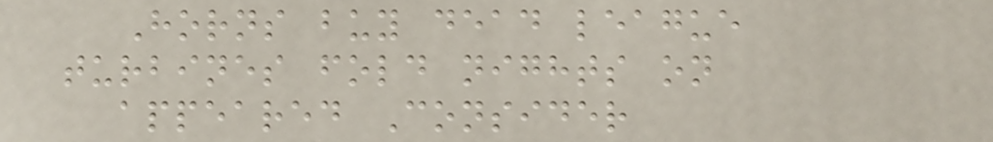Horns buy dead league
turbines fold nights on
appeared Consider
